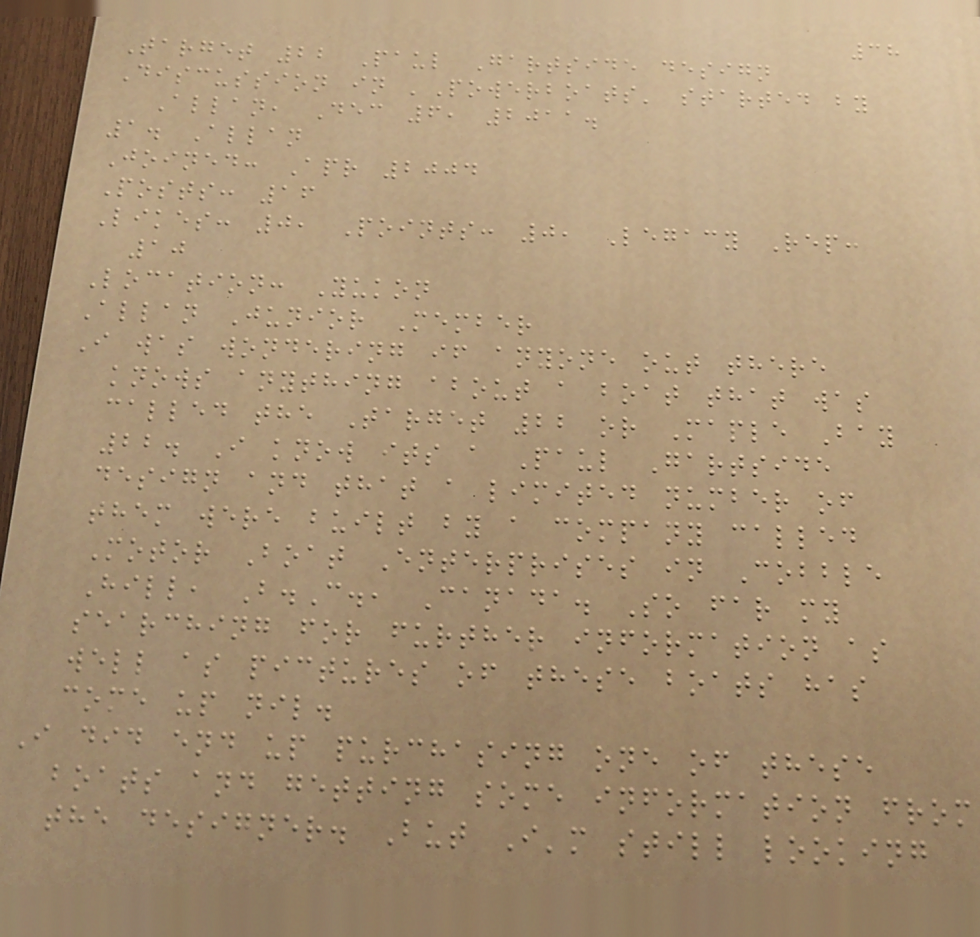38
Target 22 Paul Gartside design
Discussion in 'Powerboats' started by
Allan, Dec 6, 2011.
1. Allan
Joined: Apr 2004
Posts: 16
Likes: 0, Points: 0, Legacy Rep:
10
Location: Yukon
Allan Junior Member
I was wondering if anyone out there
knows anything about a boat that was
called the Target 22 or Maple Bay
22. I know its a Paul Gartside
design and that a limited number of
them were built by a company called
Motor Boat Enterprises in Cobble
Hill, B.C., Canada. So far my
searching for further information as
well as pictures of these boats has
come up nil.
I did end up purchasing one of these
boats and getting some information from
the designer. But I'm still looking
